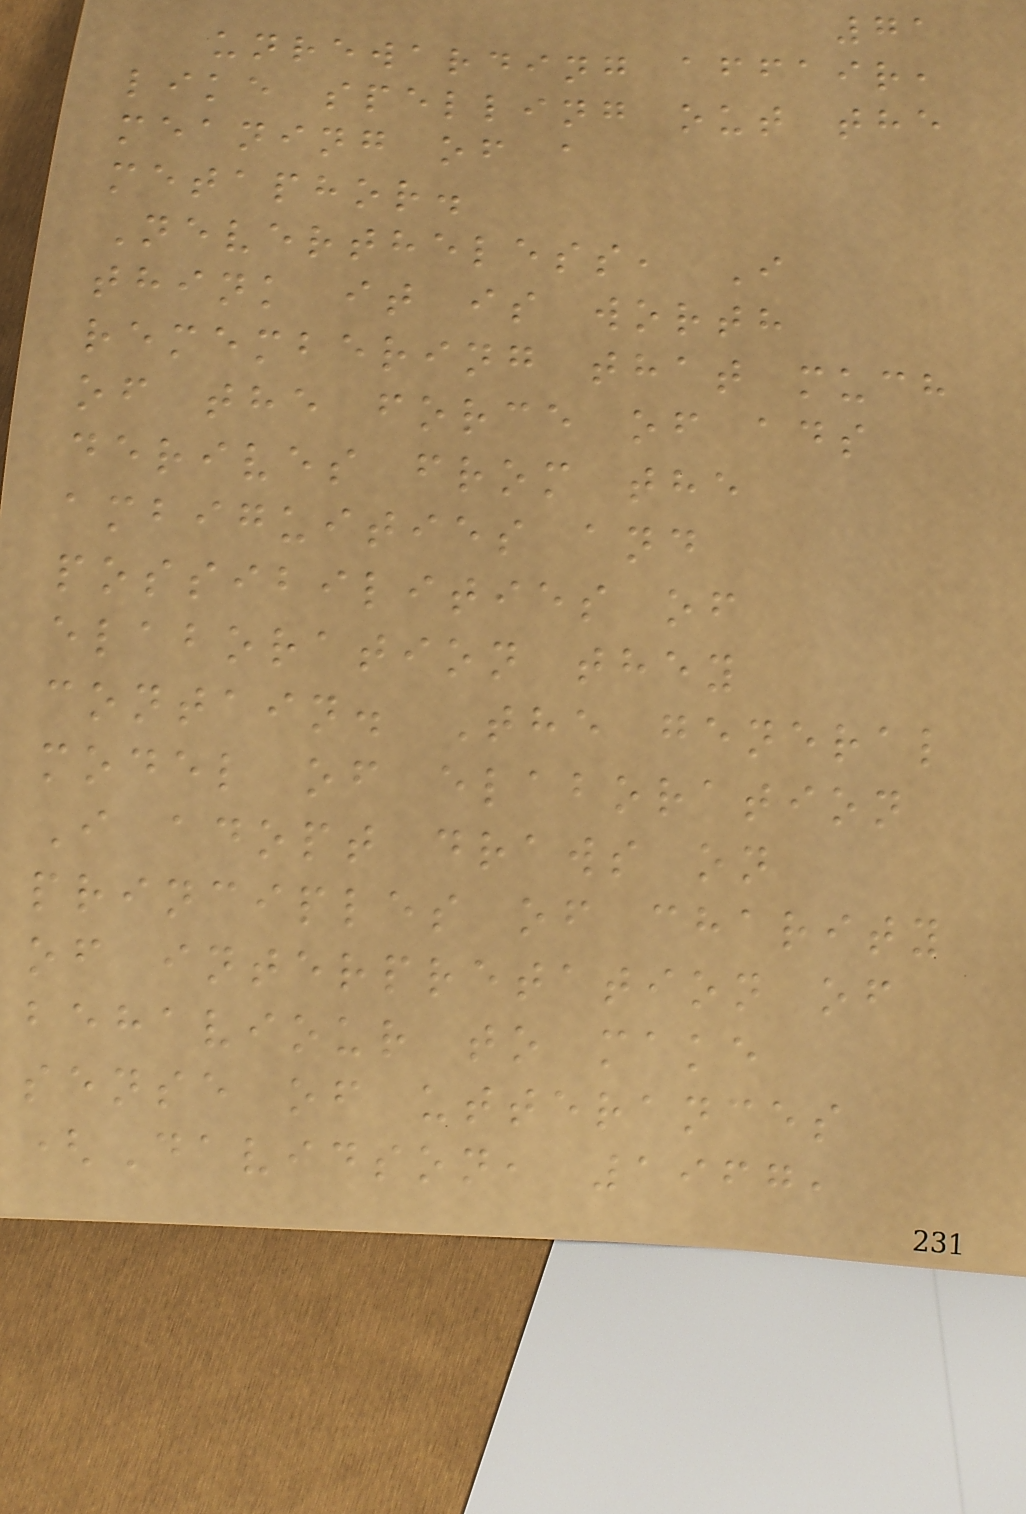71
unrewarding affair,
like spelling out the
meaning of a
metaphor.
Nevertheless, I
think it is worth
remembering that much
of the force of ads
derives from the
ambiguities and
possibilities of
elaboration they
contain. The general
model of elaboration
I adopt draws on
principles of charity
of interpretation of
behaviour to make
sense of utterances
(Davidson, 1967,
